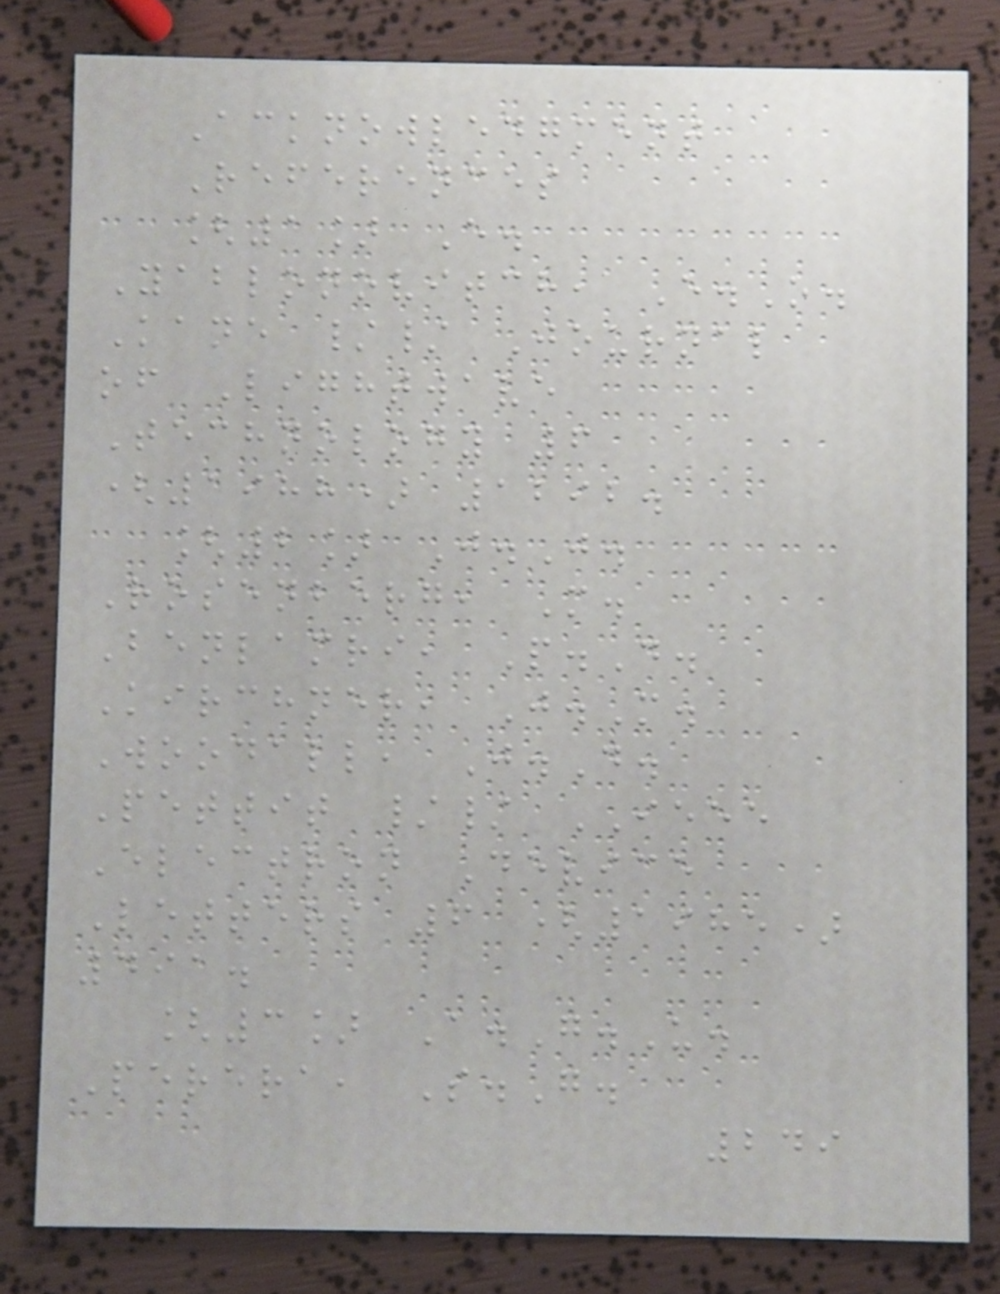Acknowledgment
References
[1] E.
Yablonovitch, E.O.
Kane // Journal
of Lightwave
Technology 6
(1988) 1292.
[2] J.J.
Rosenberg, M.
Benlamri, P.D.
Kirchner, J.M.
Woodall, J.D.
Pettit // IEEE
Electron Device
Letters 6 (1985)
491.
[3] A.G.U.
Perera, S.G.
249
